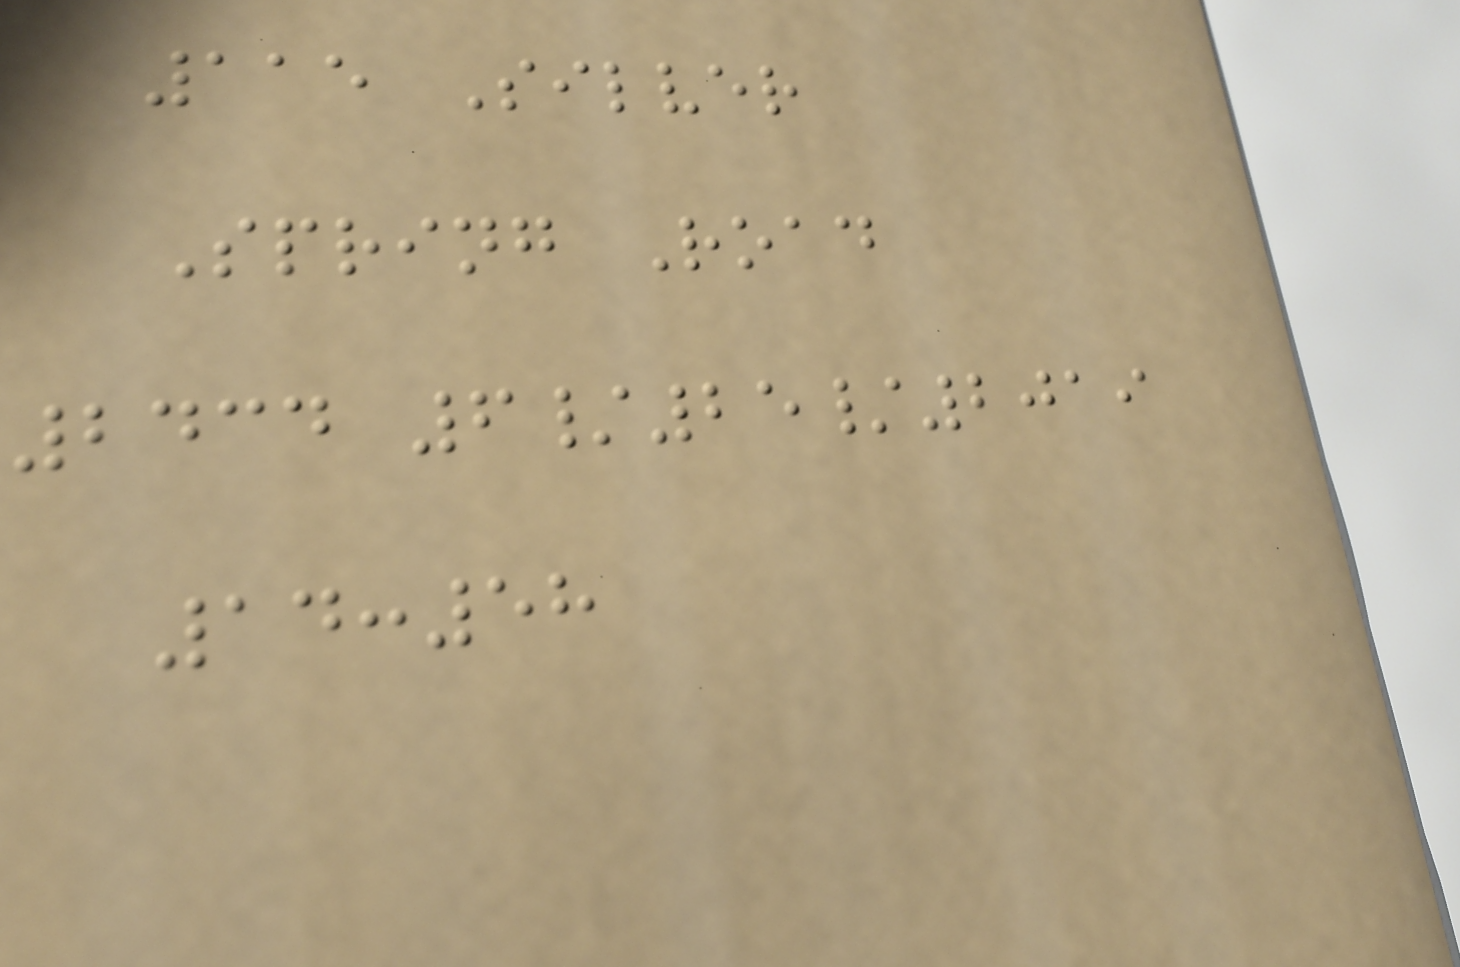115 Silver
Spring Road
2434 6/25/2019
14:58
